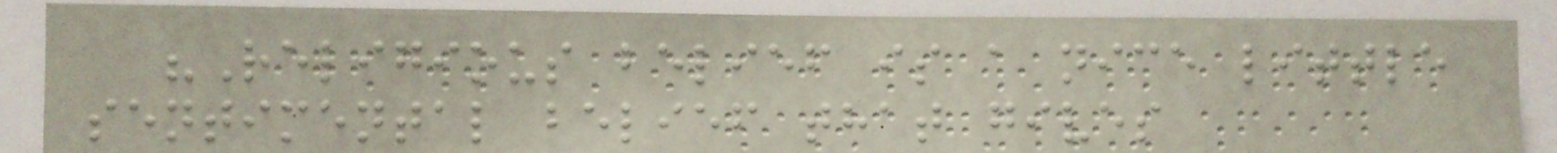"Religious belief is a nice little
sentimental belief that gives
